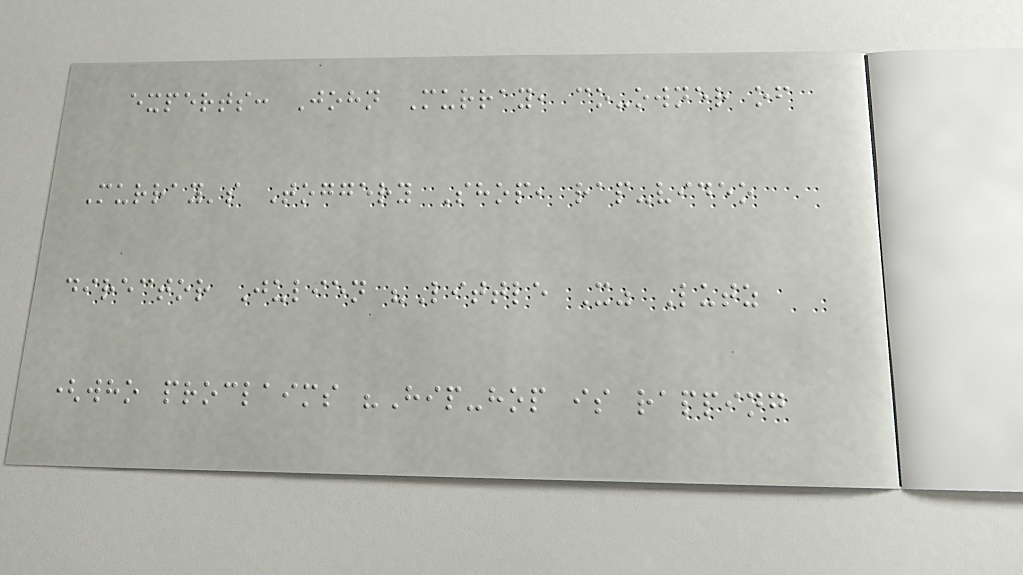experts: John Murray, co-owner of
Murray's Toggery Shop, rap-video
director Julien "Little X" Lutz
(who proclaims "Hip-hop is rapping
